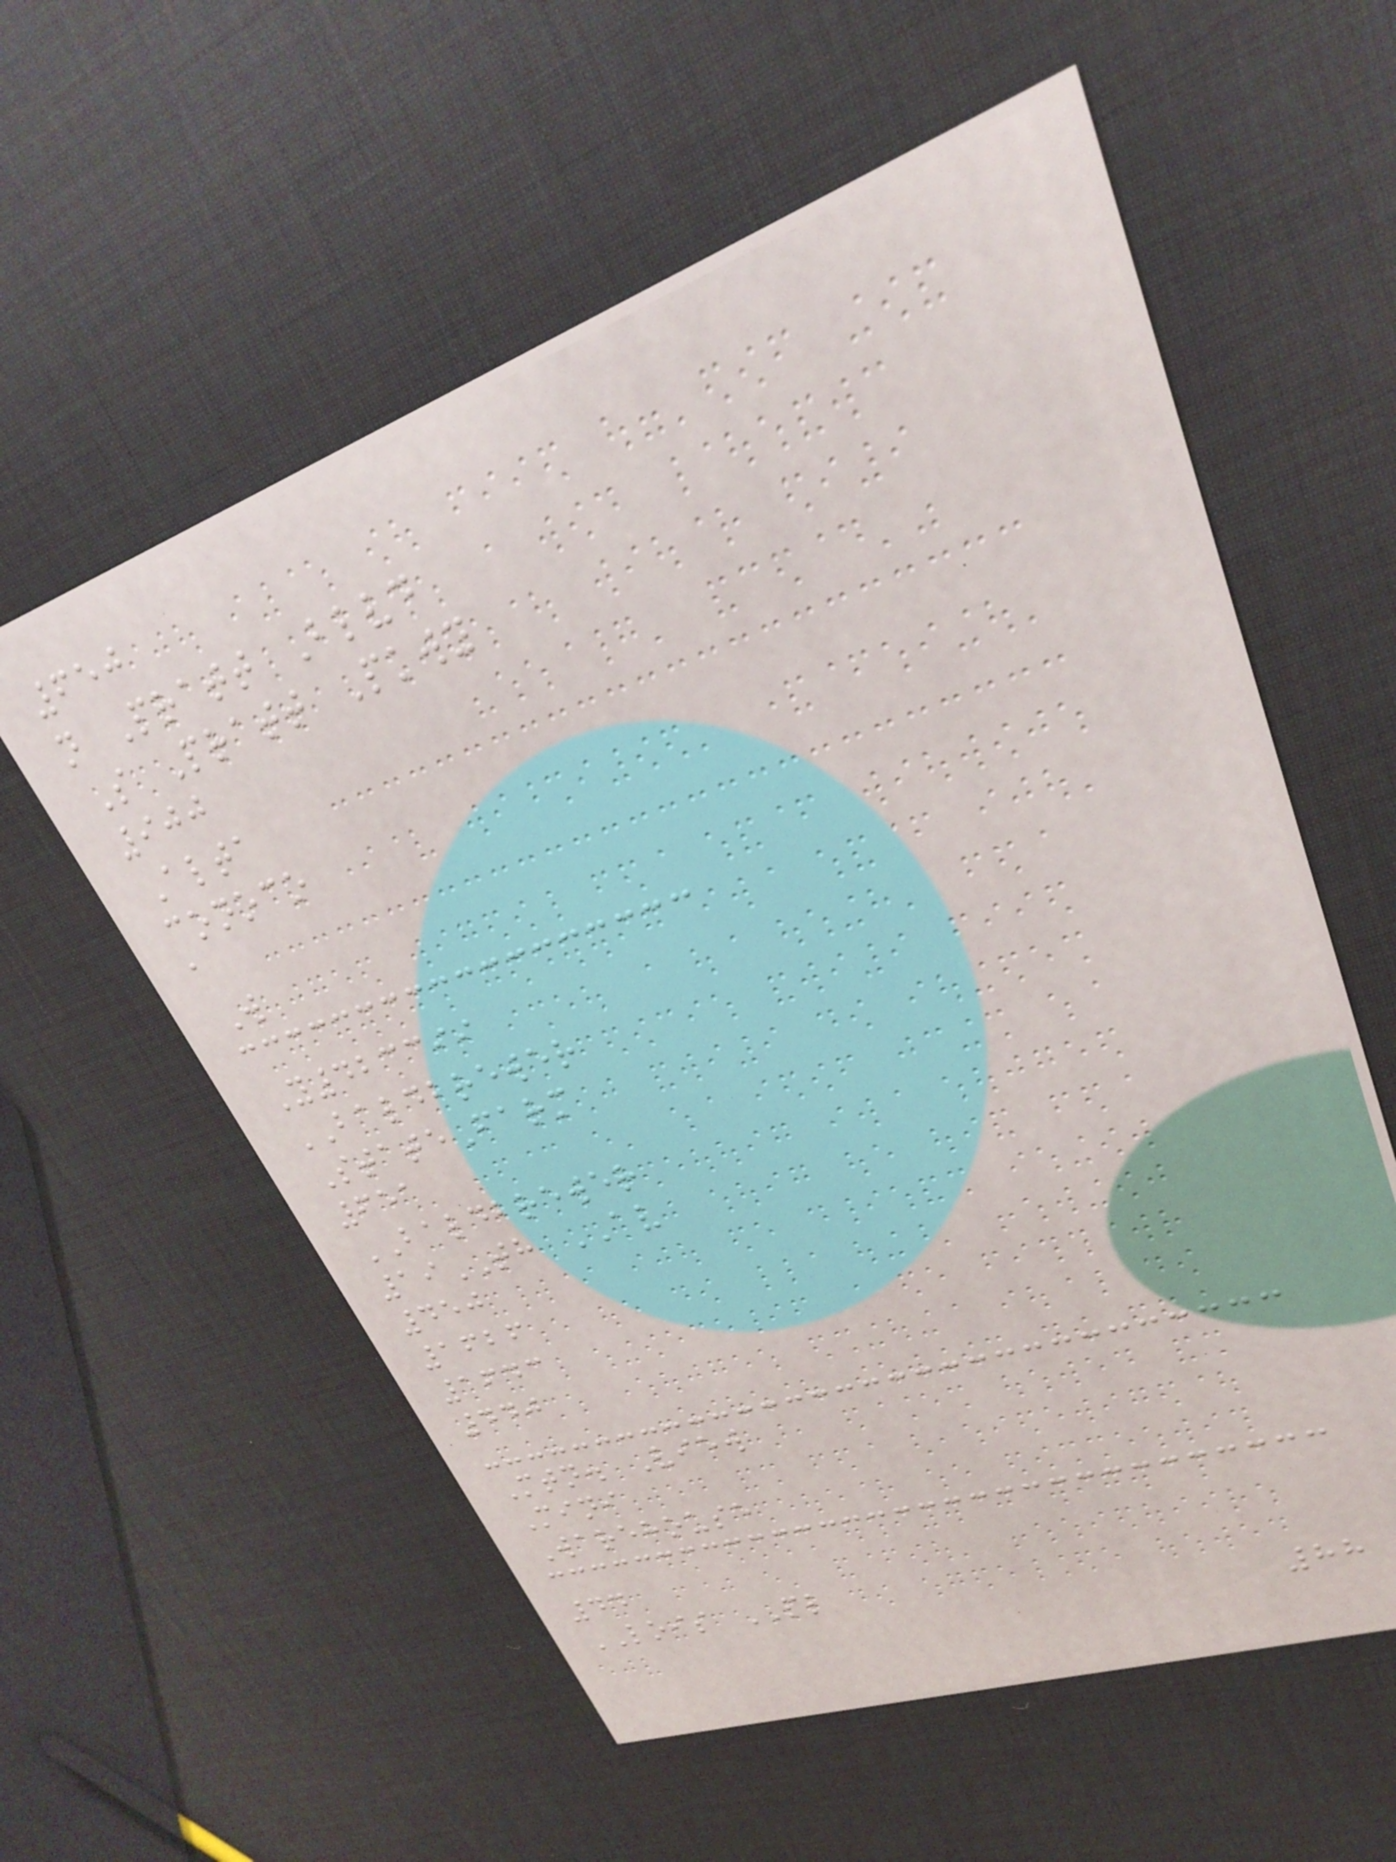650
n Pratt Blvd
S Pratt Pkwy
900
Alta
conoco
a
W
Y423399
BALDBREWER
StateFarm
651
BALDBREWER
19TH AV
450
1626
1643
440
Mtn. View
Mini
Warehouse
44
LOIS PL
88
